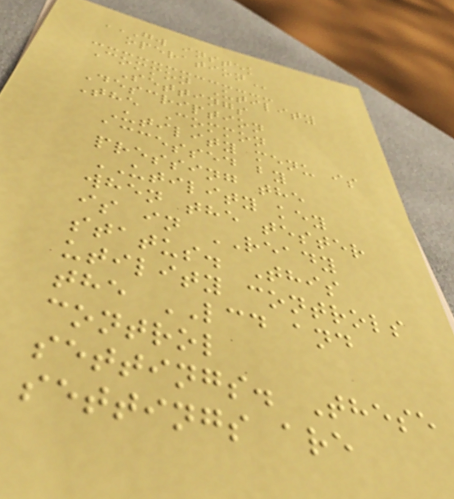GW INSTEK
OPERATION
Common Utility
Settings
Description
The Common
Utility menu is
accessed by
pressing the
UTILITY key
when the tester
is in READY
status. This
utility controls
the LCD and
control
settings. These
settings are
